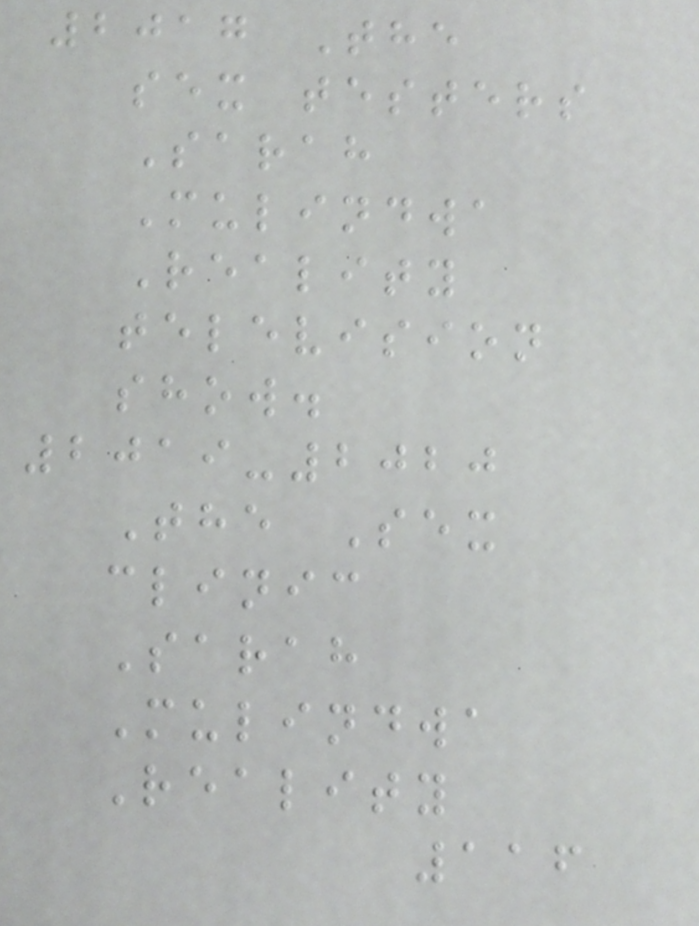2017 The
sex testers
Sarah
Mulindwa
Reality
television
show.
2019-2020
The Sex
clinic
Sarah
Mulindwa
Reality
116
